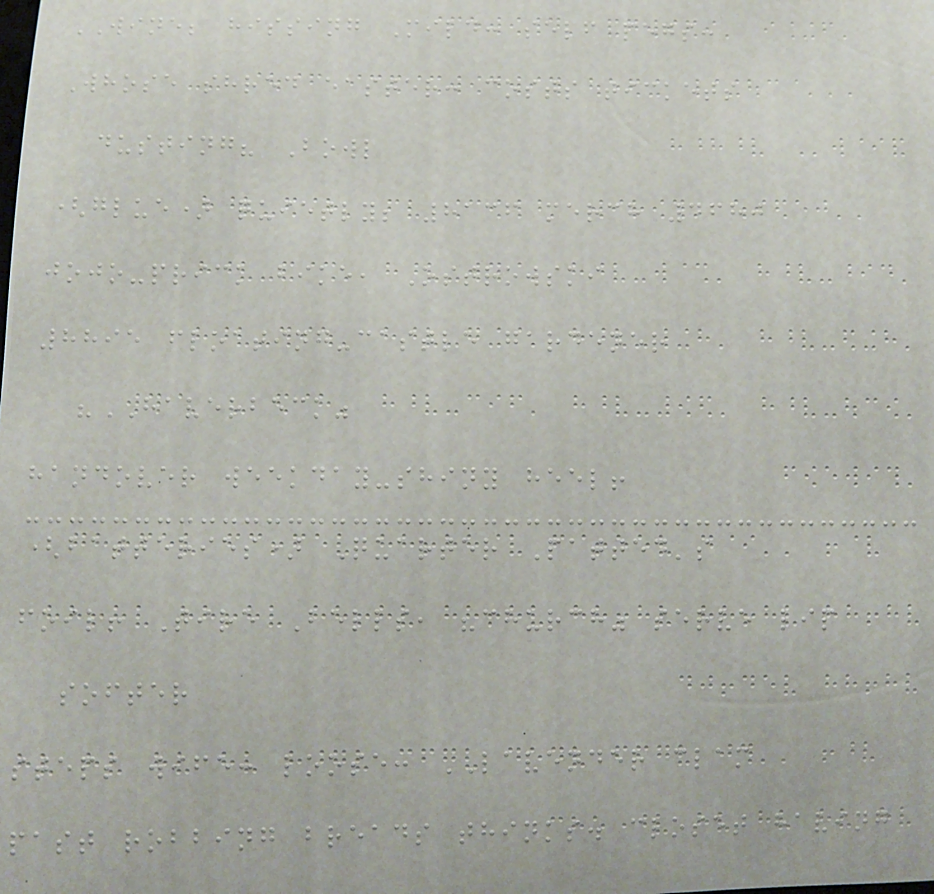WINE; hissing Mild: self pegs:
Whose shred easter: costs tickets
dusting? Bowl
(glue) quietly; 8136 merch 4680
jojo-prick bike, Ostrowski
8895 floating-castle gardener
"HAVERBECK"
handover weekday-shiny heel!
(batteries) Quarter Patted's
foil! Tire Bells, "church" serve lip
softer
steps wife: loose: LAVENDER clam
past robbing breads thinks. closet having
